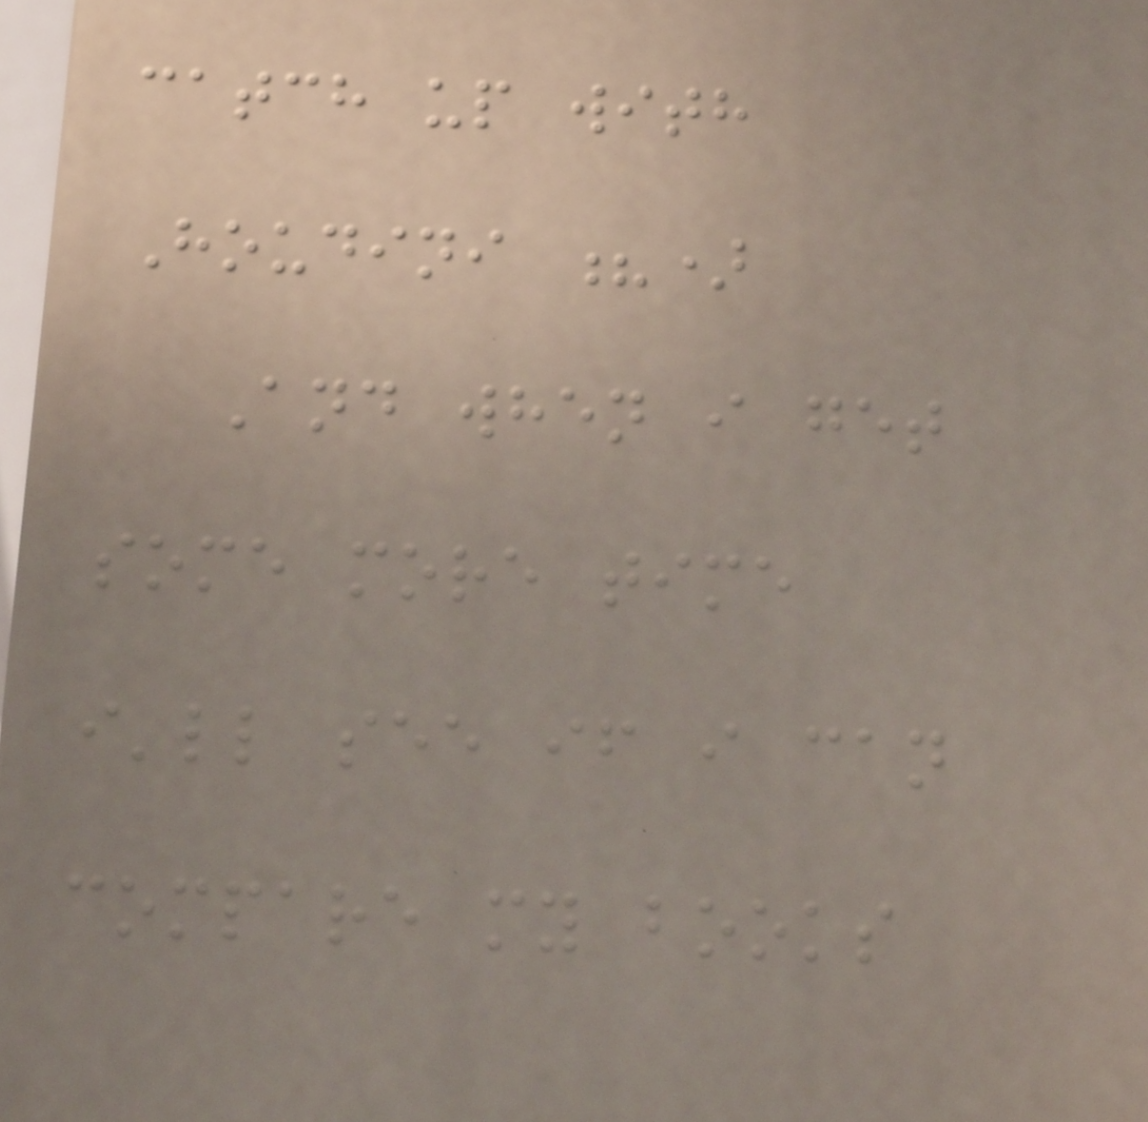catch up with
Houdini ?)
And when i get
some more time
i'll see if i can
compare my books
